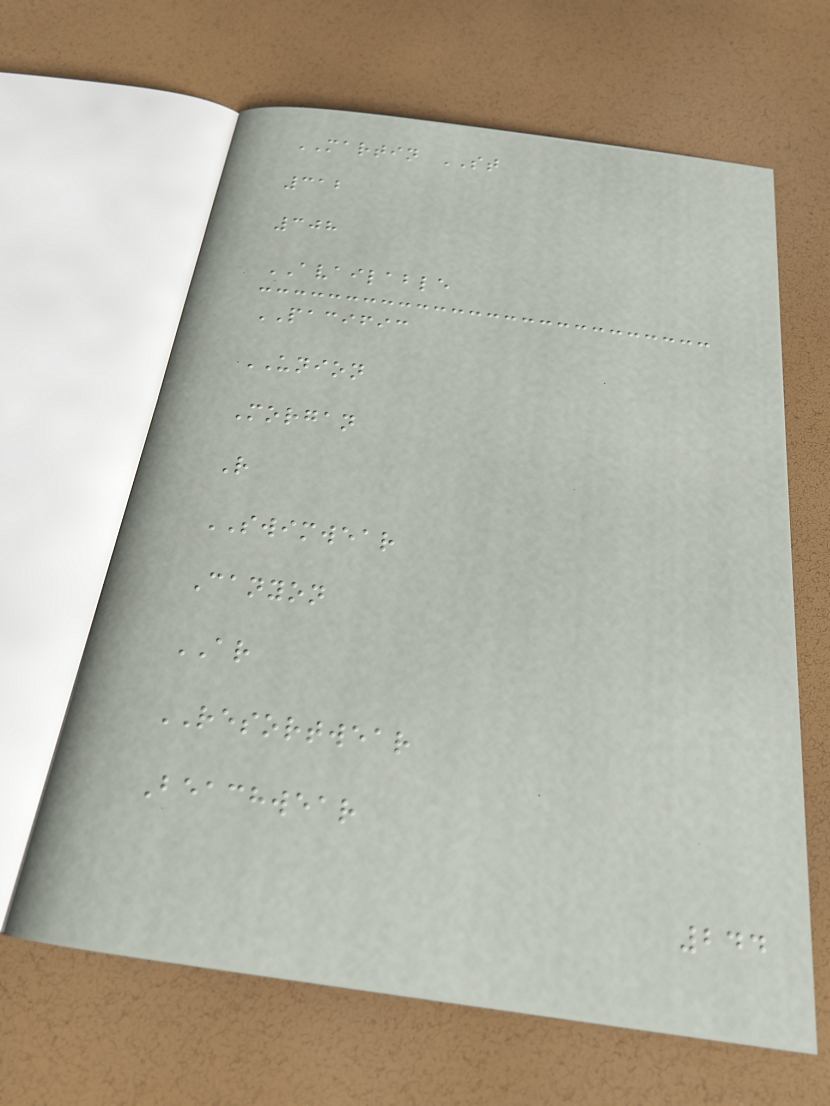MARTIN ST
312
308
AVAILABLE
PACIFIC
UNION
Morgan
R
SWIMWEAR
Canyon
AR
RESORTWEAR
Beachwear
244
